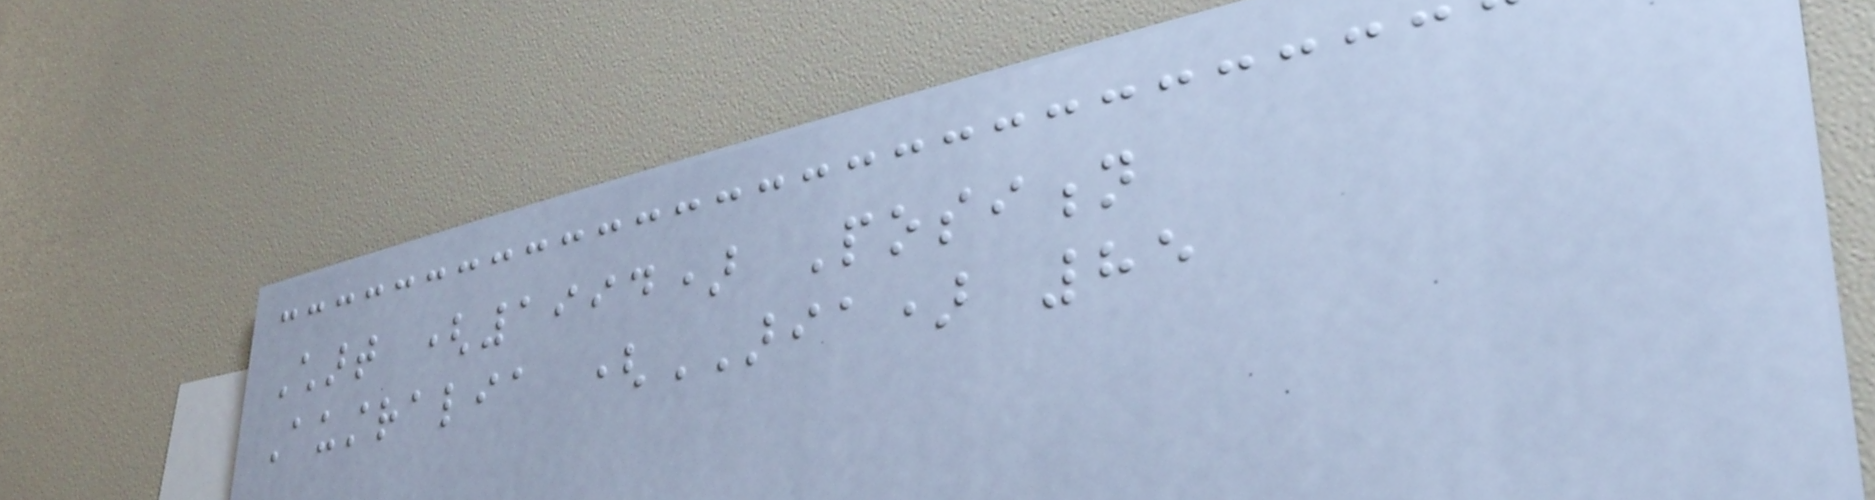Chart (1994) Position
Australia (ARIA) 85
